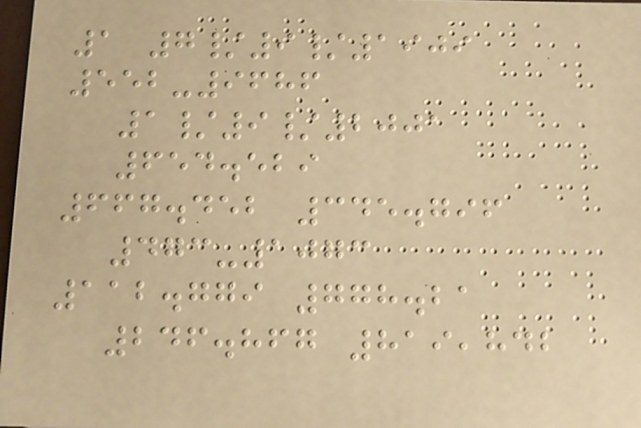1 7/9/1909
552-9686
1/9/2001
654.529
667.452 345.796
473-1073
112.779 778.21
246.867 819,842
